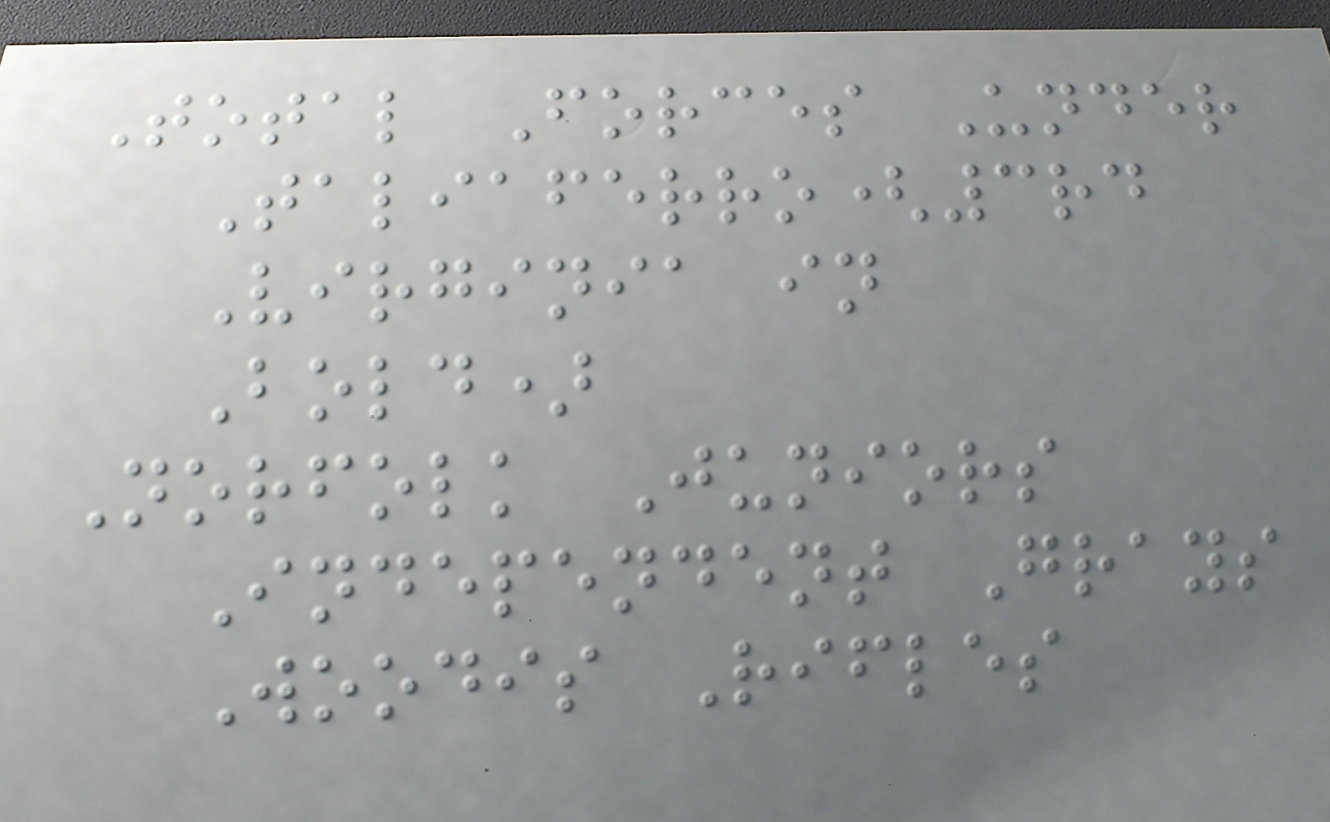Total Forces Under
Taliaferro(3rd
Virginia in
Bold)
Norfolk Juniors
Independent Grays
Woodis Rifles
